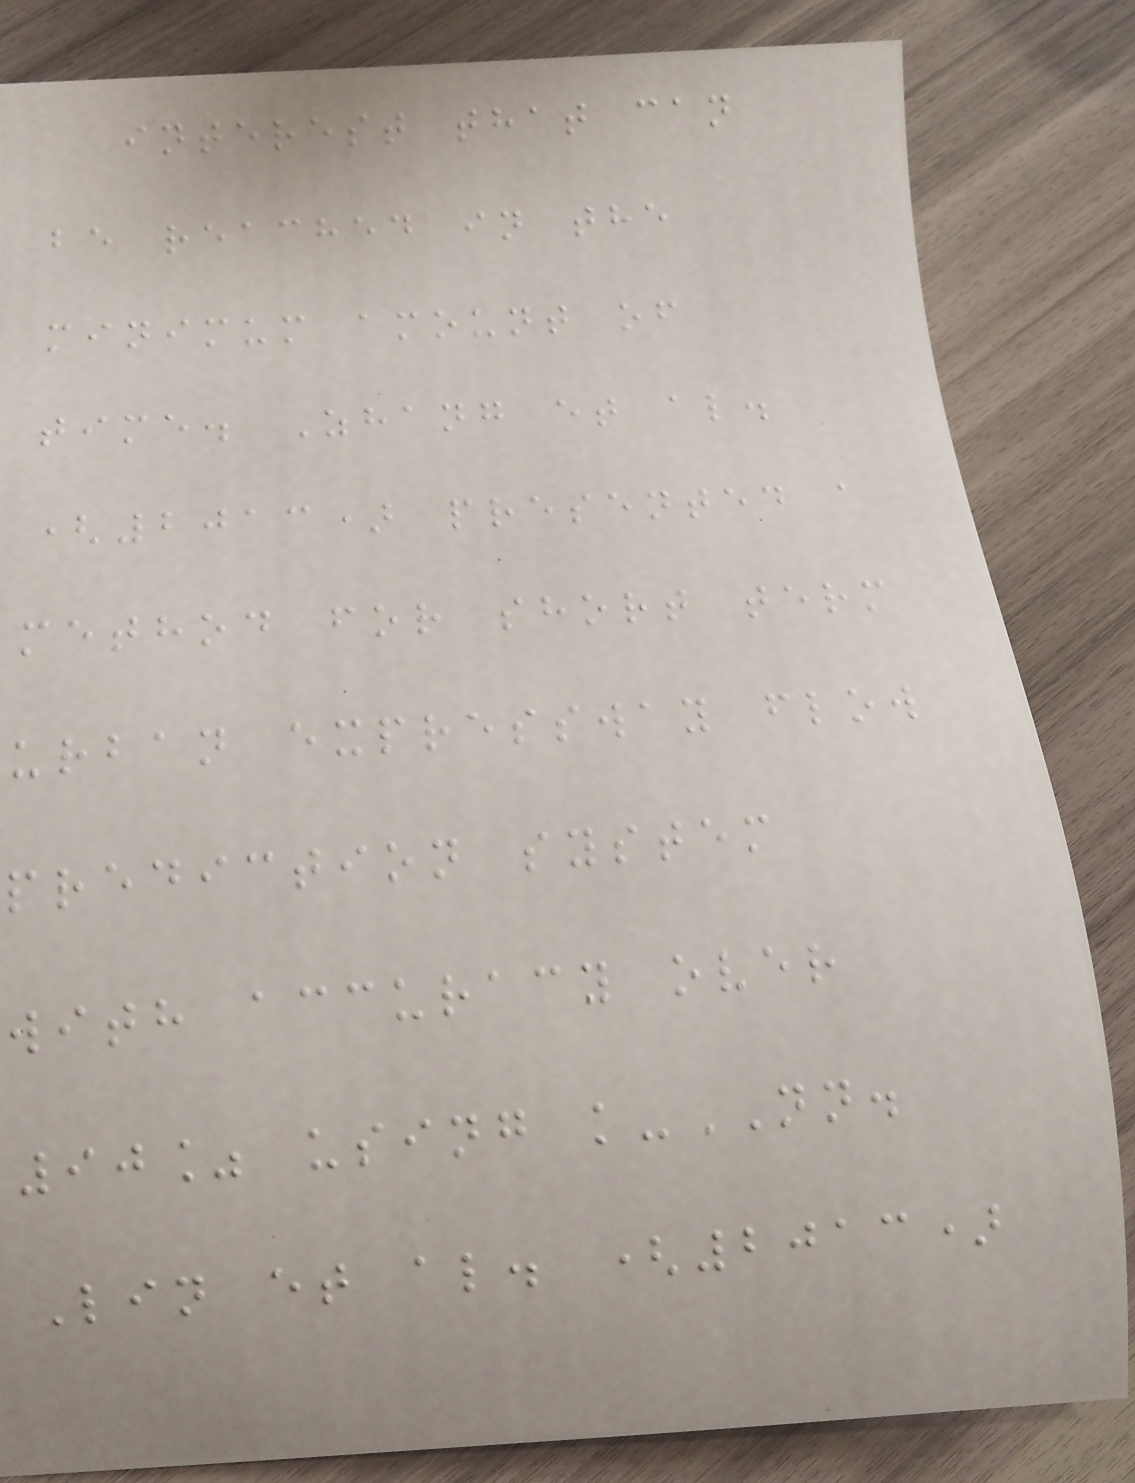interest that can
be reached in the
minimum amount of
time. Zhang et al.
(2013) presented a
method for short term
urban expressway flow
prediction system
with accuracy over
90% using k-NN.
Lin et al. (2013)
